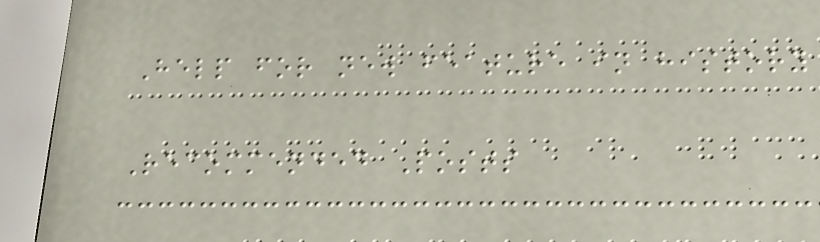Help for new feature in history
Recommended Posts
